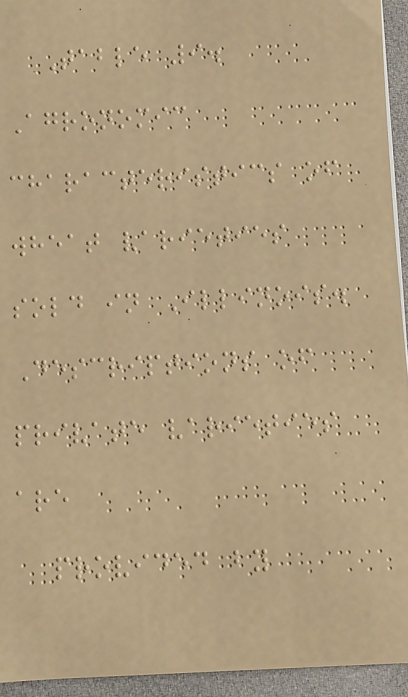Table 9.
Agronomic
characteristics of
wheat varieties
sold in Illinois.
Descriptions of
private varieties
are
provided by
